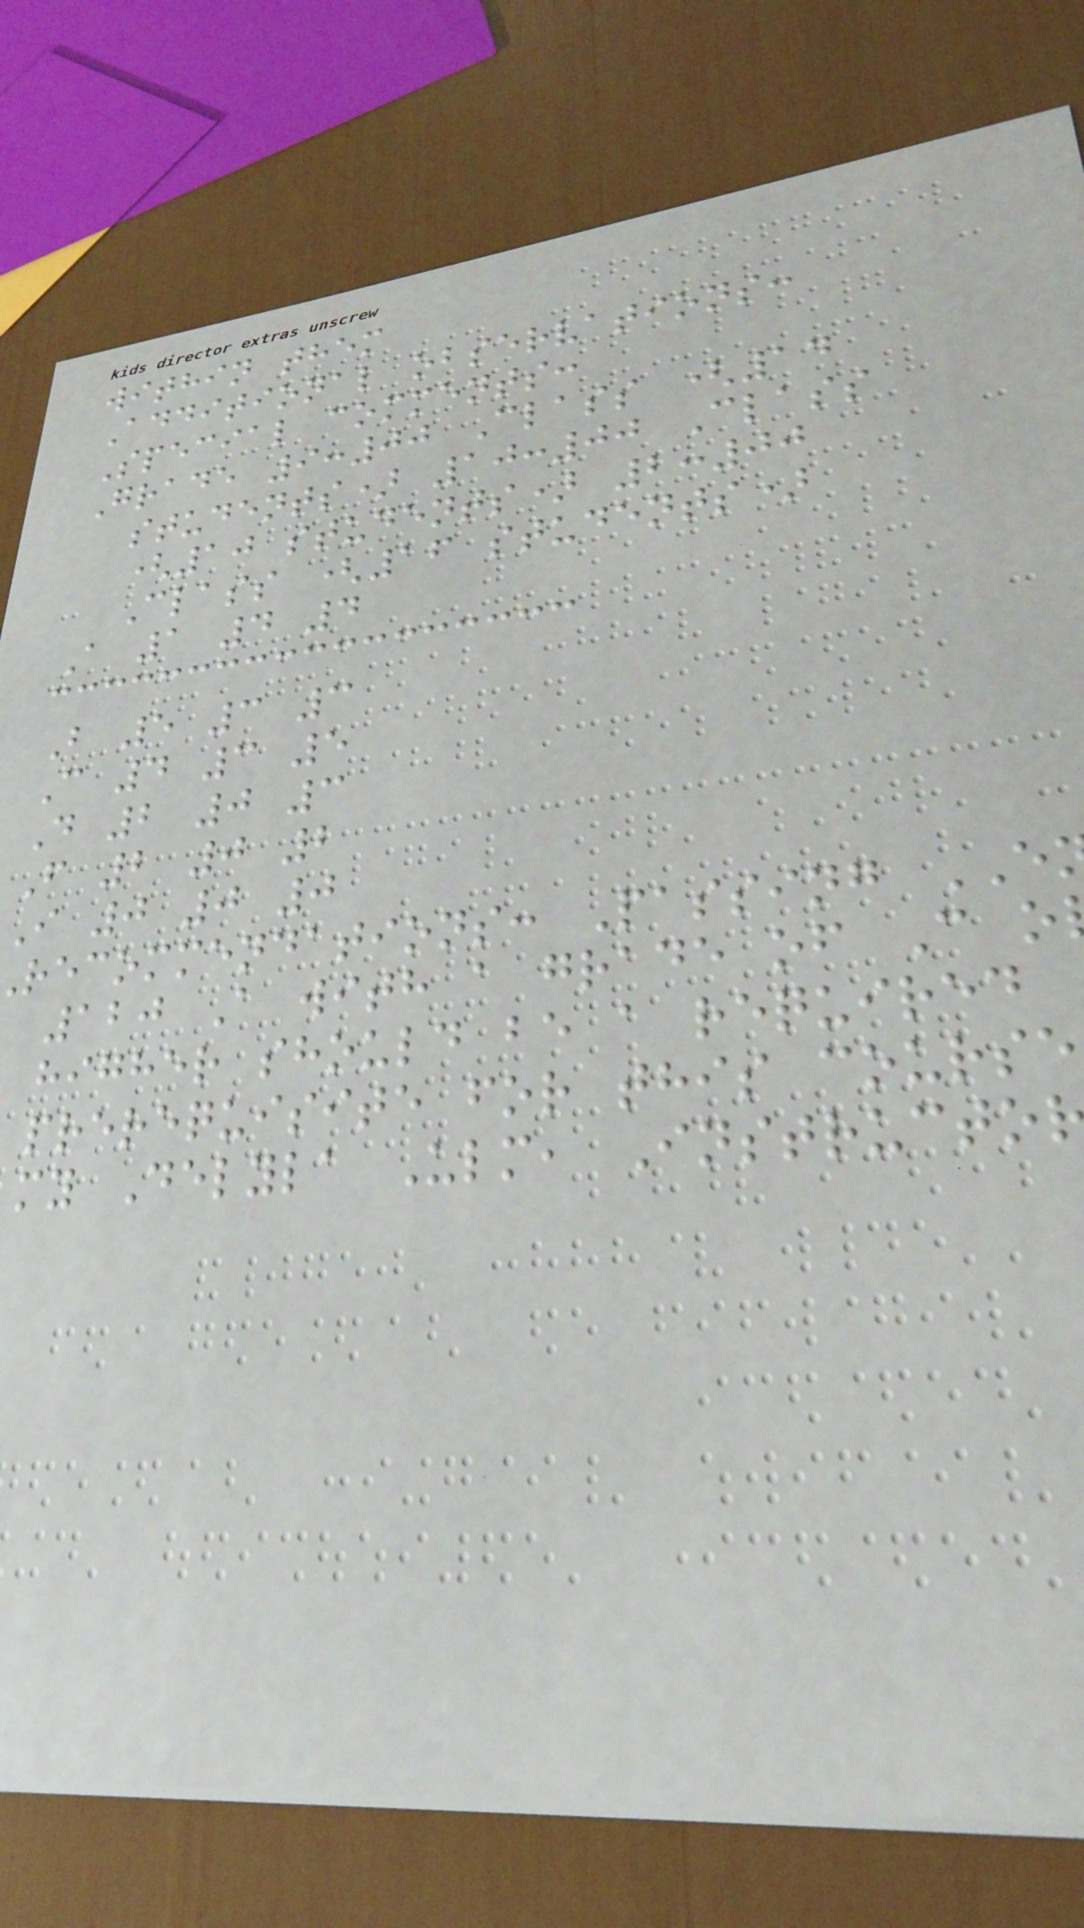within them
Additional observations:
Special comments:
Grade 9:00 Class (14
students) 10:00 Class
(10 students) 2:00
Class (16 students)
A 1 4 4
B 5 3 3
C 4 3 5
D 2 0 3
F 2 0 2
I 0 0 0
recommendations: Passing
120 A with a grade of C o
higher should be a required
prerequisite for this course
my Delyla Ulm, Instructo
